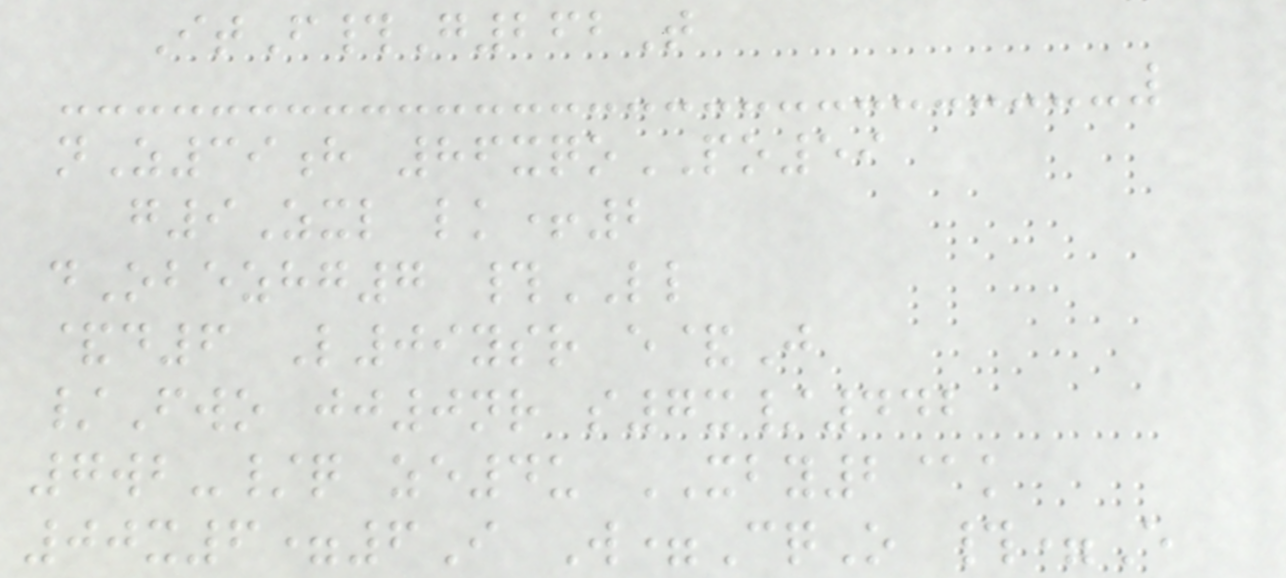ItF#G262T
nZ39h 86xqoPO59
g9Zxl lk+2
dObezhg7 #LL
&d6 L09ysr e&J
/Fwo jj0nr s7x/442
7wb-/q ze4u XBY2@k
00x6=6I W=CqO #=E
